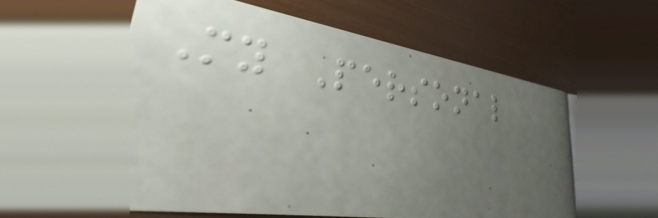My Personal
